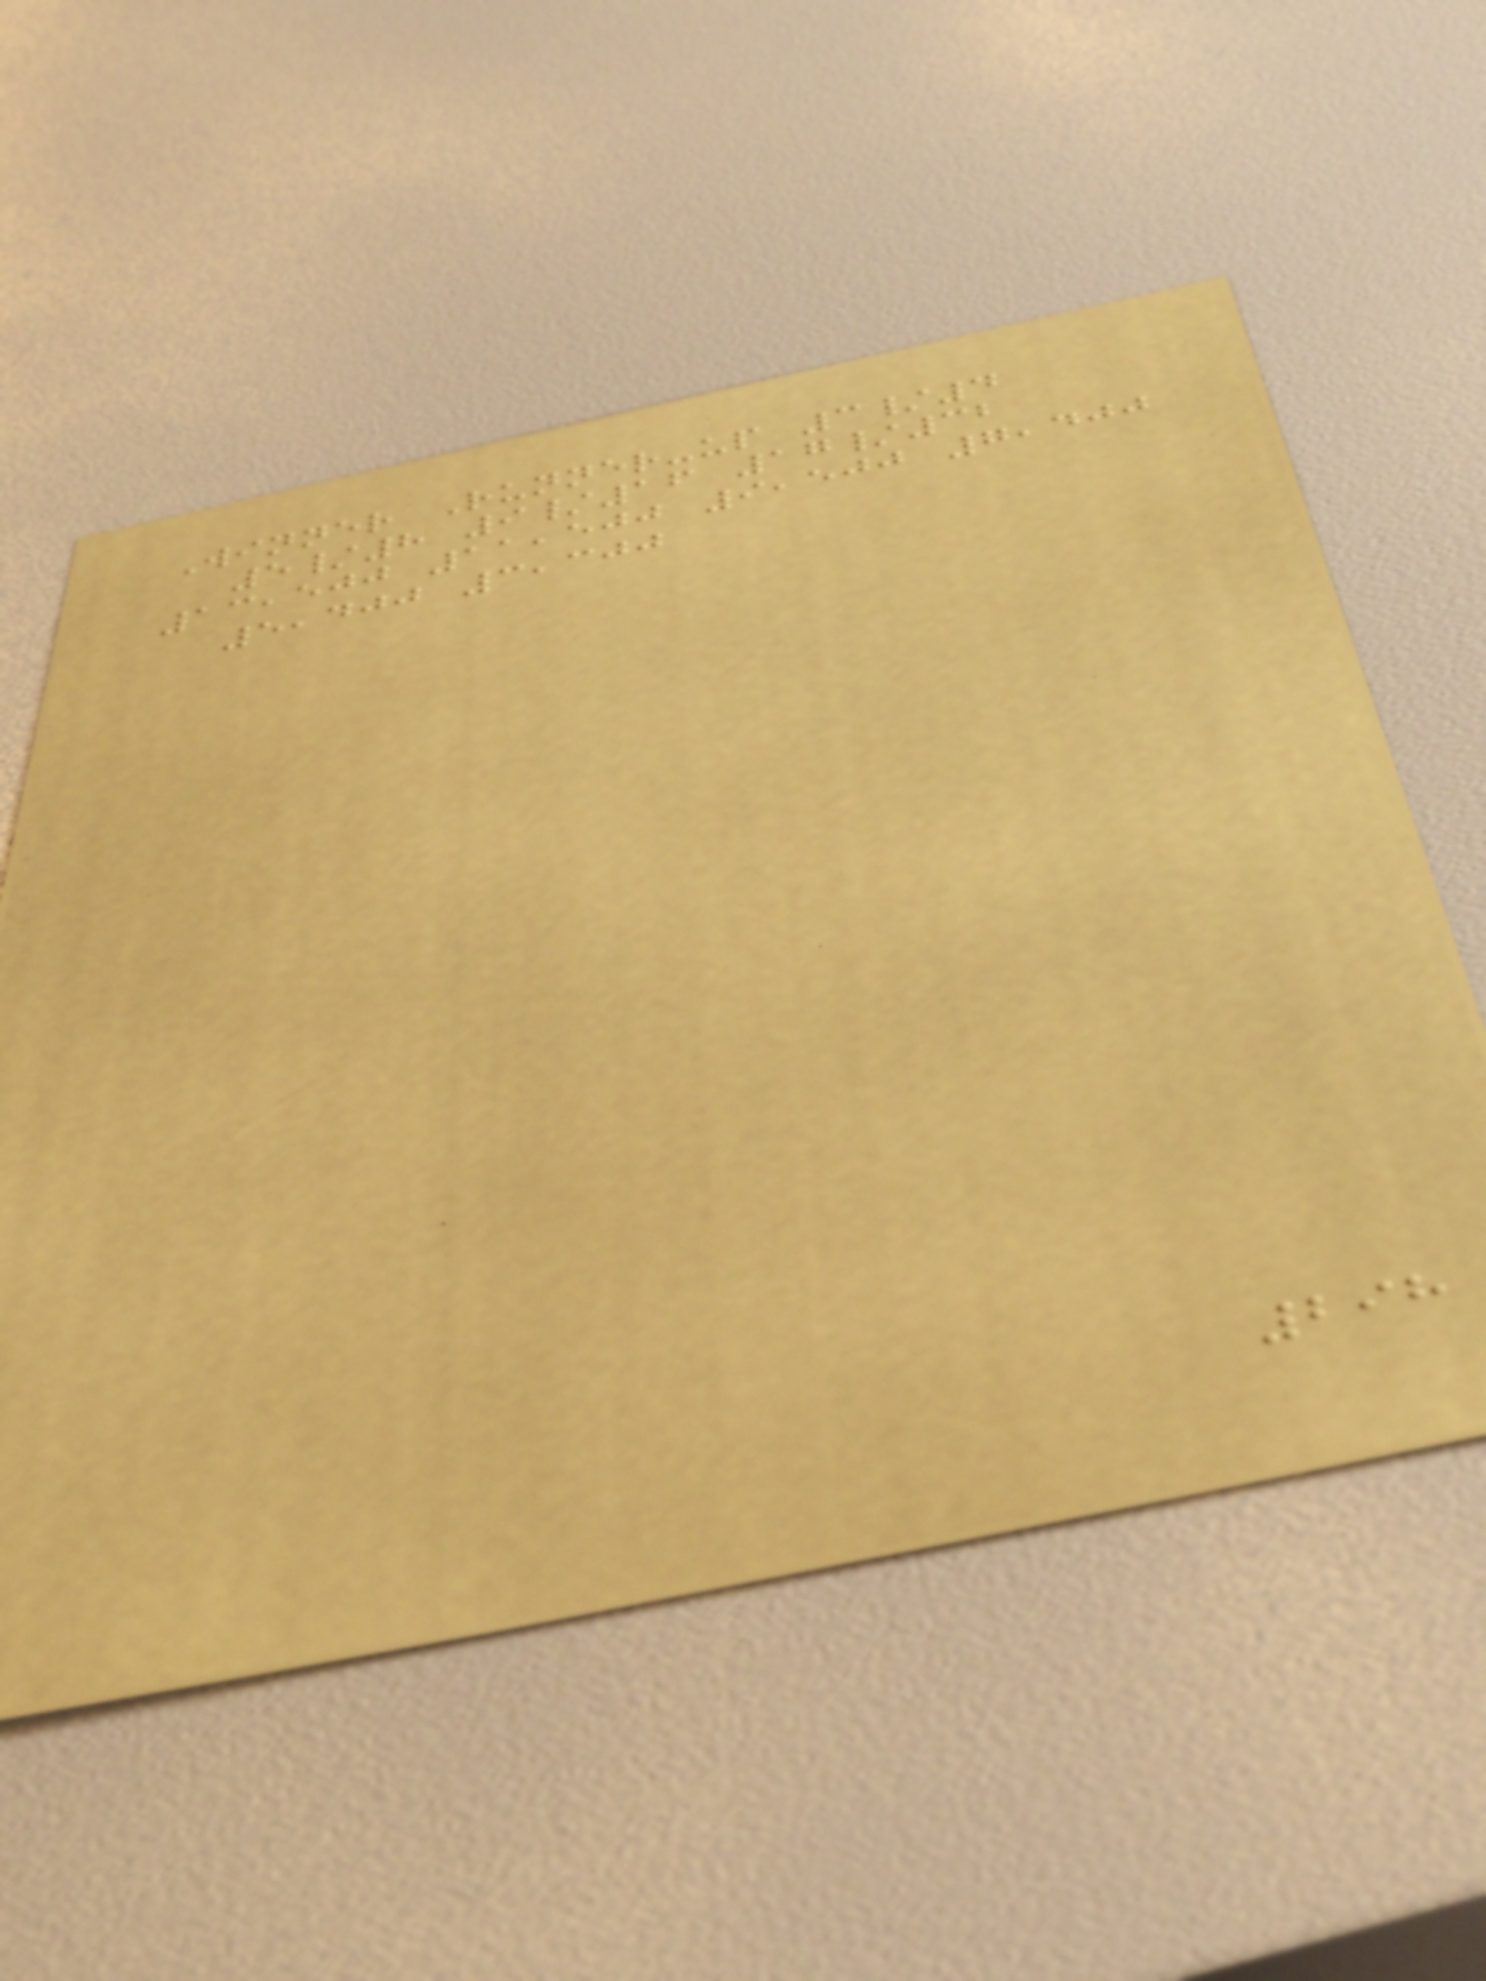Winner Runner-up 3/4
5/8 9/16 17/32
13,500 11,500 9,500 7,400
5,400 3,300
298
